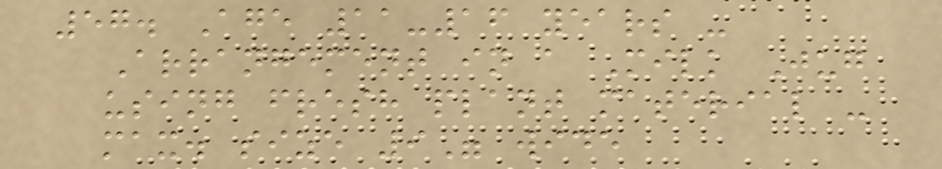57. Age 11-16 years -
Arrangement in a Milk Jug
using fresh plant material -
max. size 9" wide
